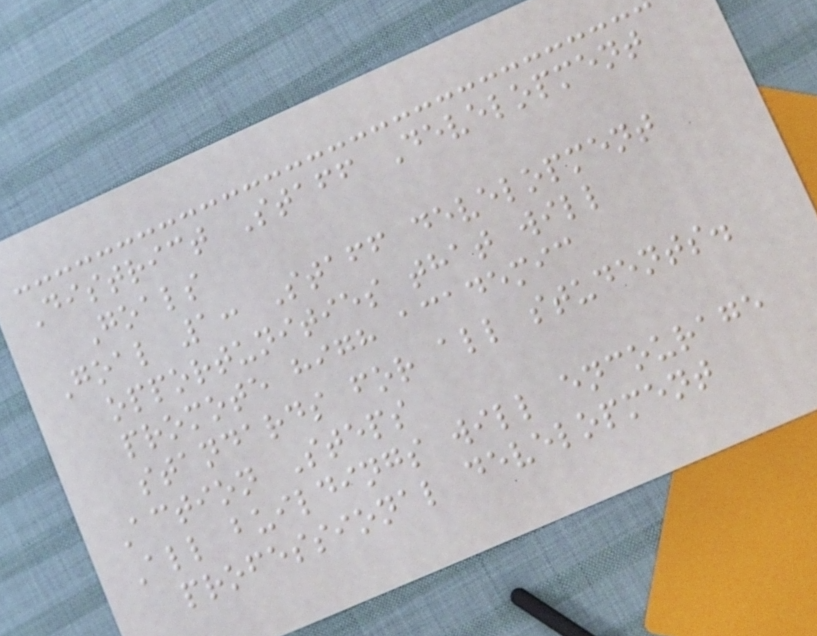District Staff Development
Goals
Goal 1: Staff development
opportunities that will
promote high academic
standards for all students.
Action Steps
All buildings will encourage
professional development
